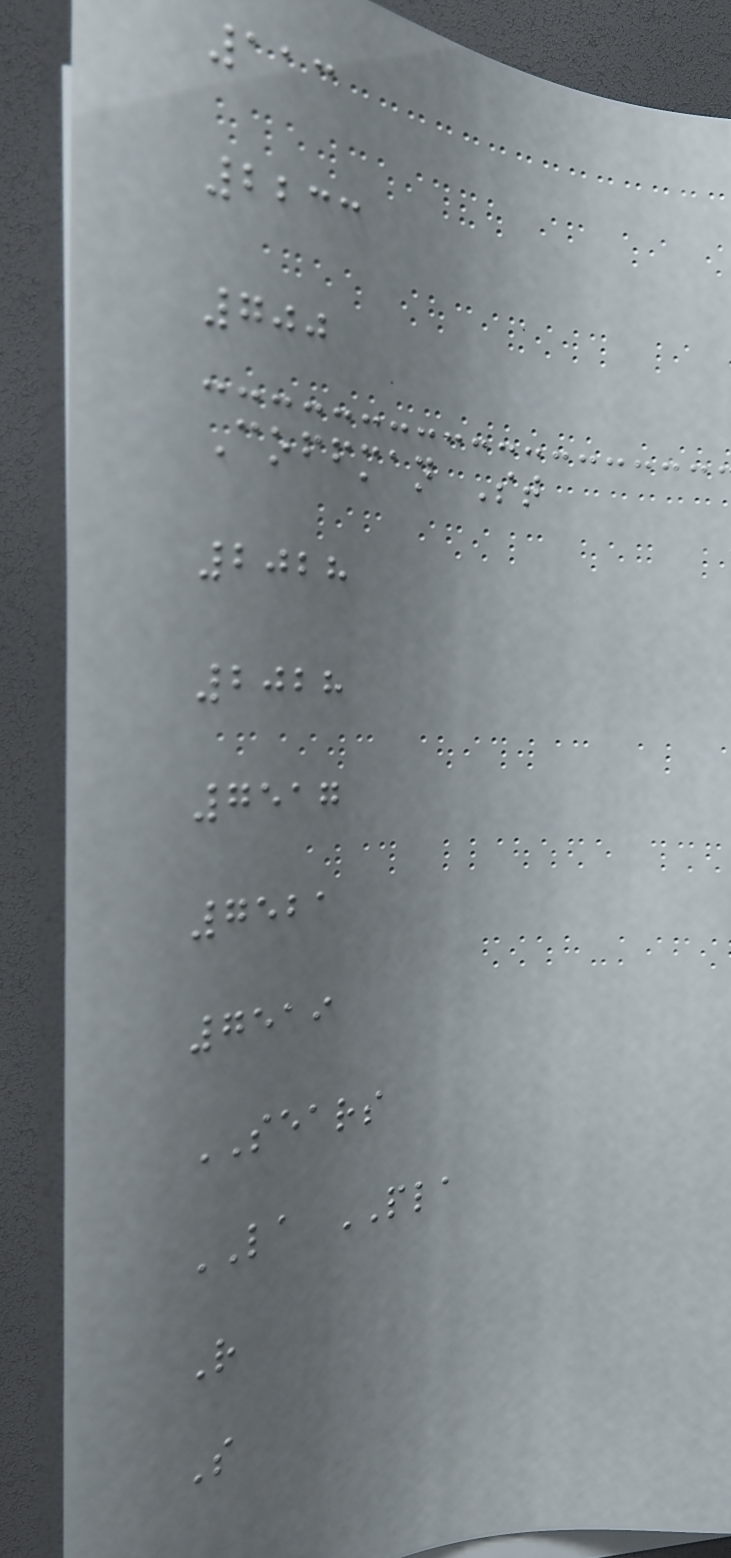113
2233
700
Coffman St
2028
2028
7517
7521
7519
SEARS
LA PLA
R
S
